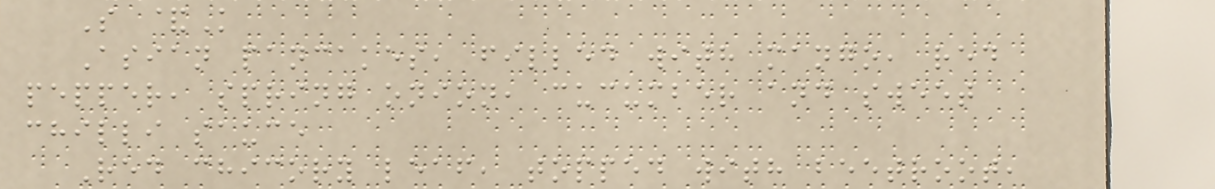S &K
Asian pancakes, filled with mango, red
pepper, spring onion, cucumber and sweet
chilli sauce
Red chicory leaf, topped with beetroot,
